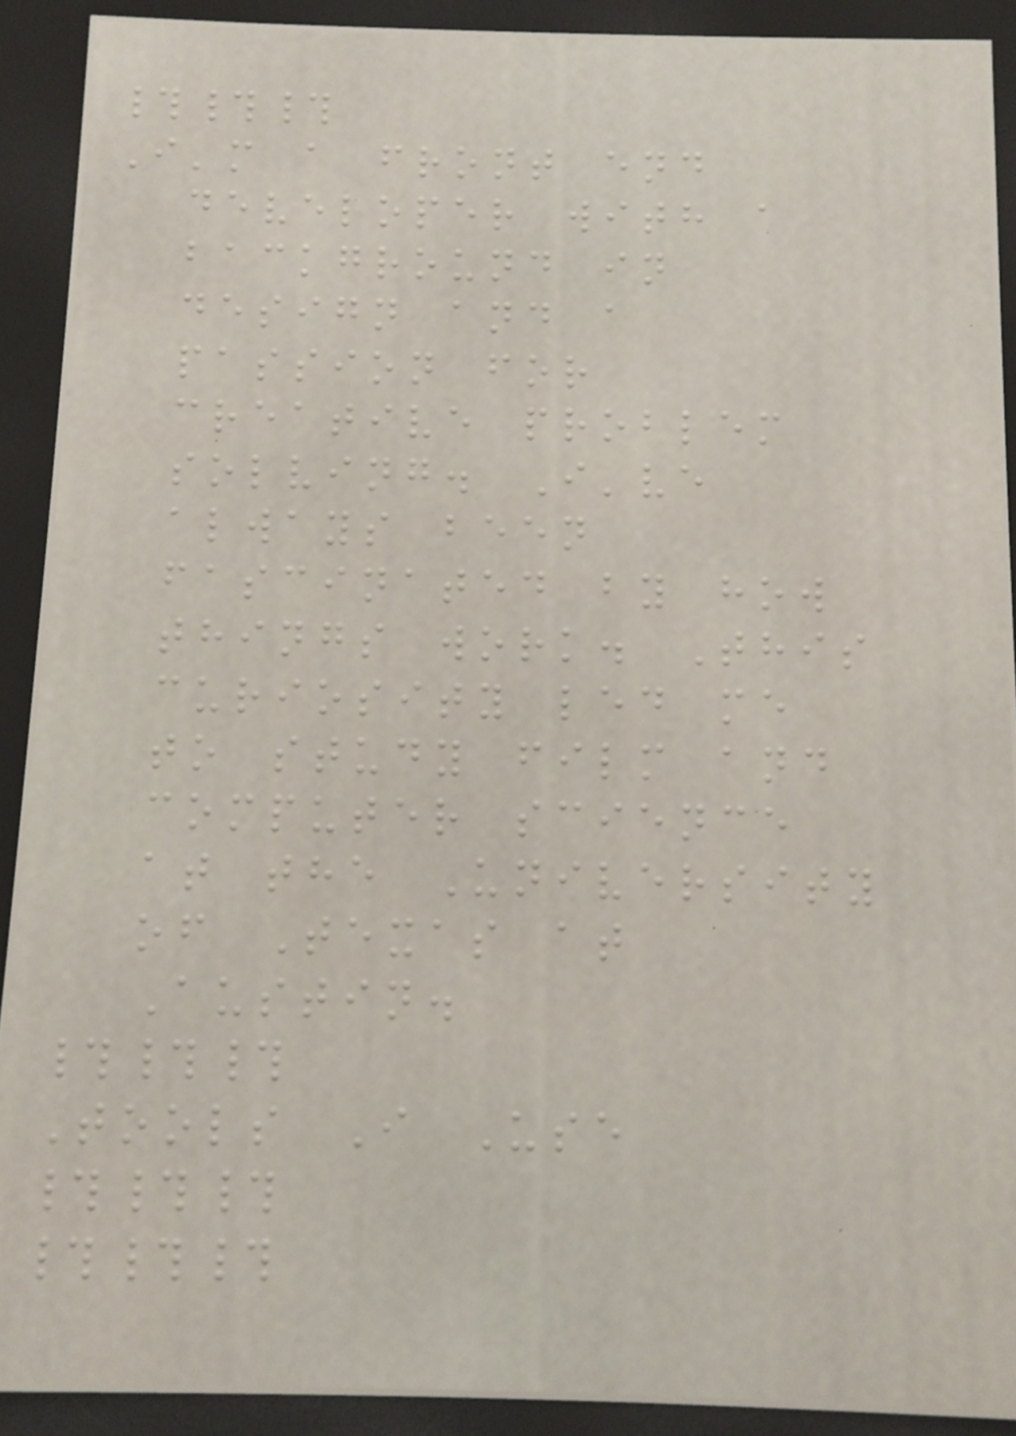###
I'm a front end
developer with a
background in
design and a
passion for
creative problem
solving. I've
always been
fascinated by how
things work. This
curiosity led me
to study film and
computer science
at the University
of Texas at
Austin.
###
Tools I Use
###
###
